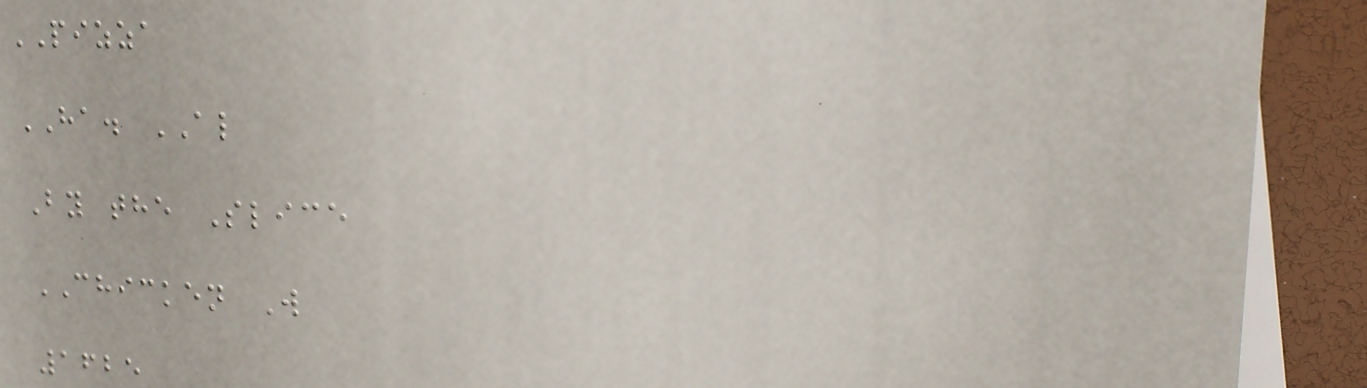PIZZA
HA. AL
By the Slice
CHICKEN W
1625
